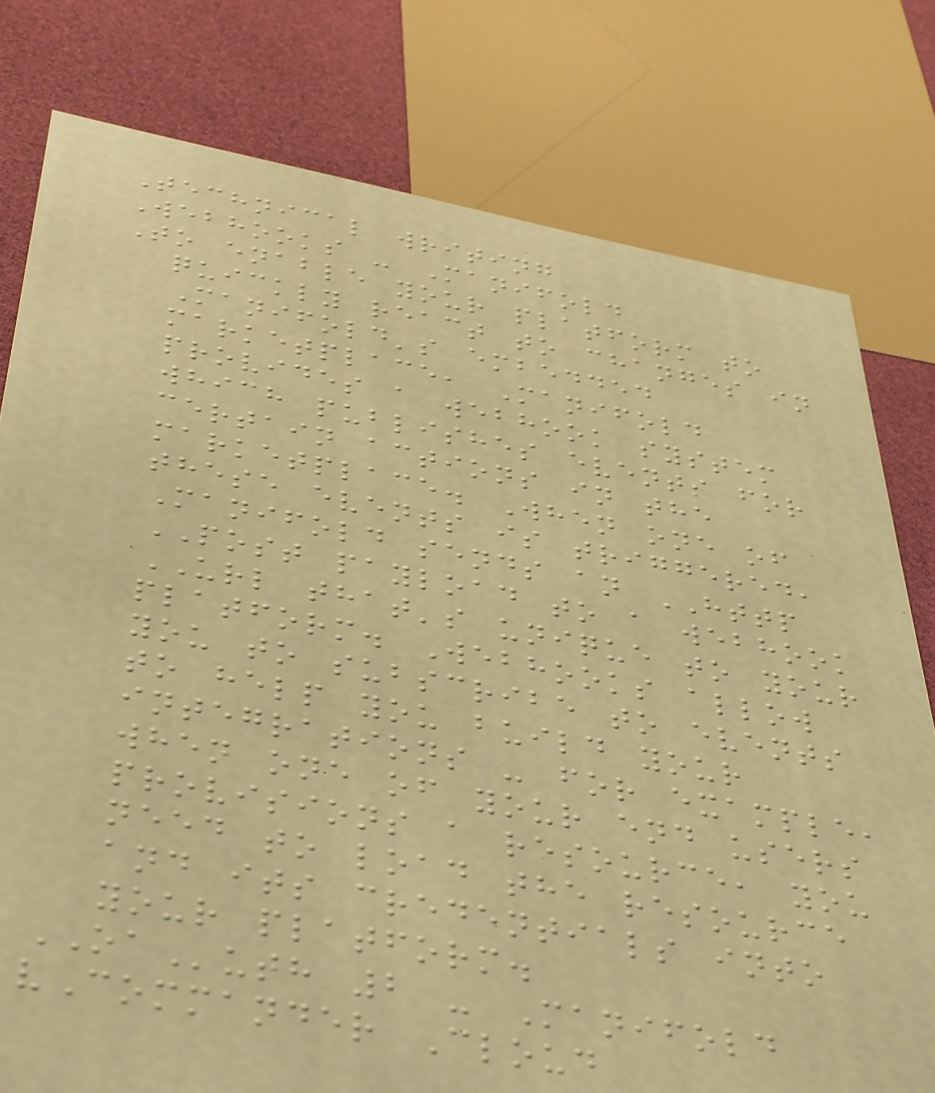Technical writing
Webhooks - Manifold
To enable your platform to
quickly react to changes in
Manifold's embedded
marketplace, Manifold
provides a webhook system
which publishes events for
certain actions in the
marketplace. When one of
these events is triggered,
Manifold sends an HTTP
POST payload to a webhook
URL that's unique to your
platform. Webhooks allow
you to subscribe to events
to help you build your
integrations - for example,
when one of your end users
provisions a resource, you
need to load the resource
and its credentials into
your platform.
OAuth 2 - Manifold
vCommander Cloud
